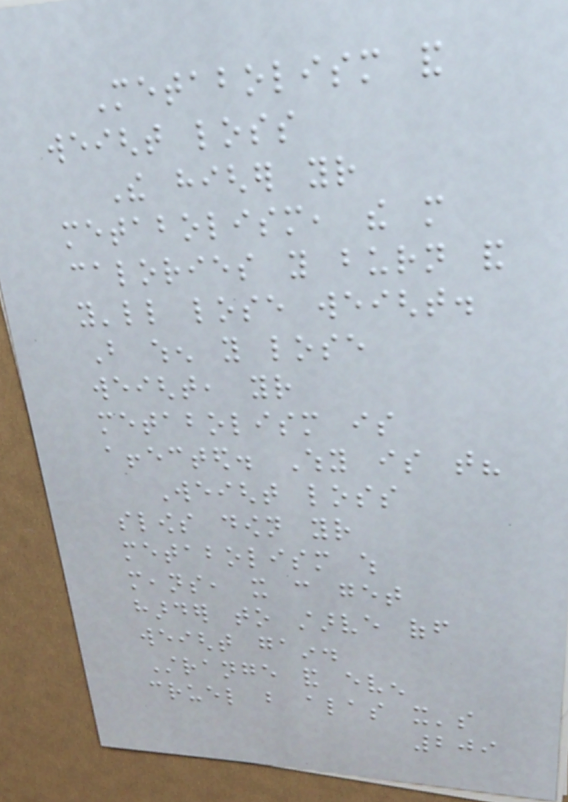Metabolism and
weight loss
The higher your
metabolism, the more
calories you burn and
you'll lose weight.
But when you lose
weight, your
metabolism is
affected. Why is that?
Weight loss
slows down your
metabolism which
means, it can get
harder to starve off
weight gain.
Strange and even
cruel but alas it's
209
